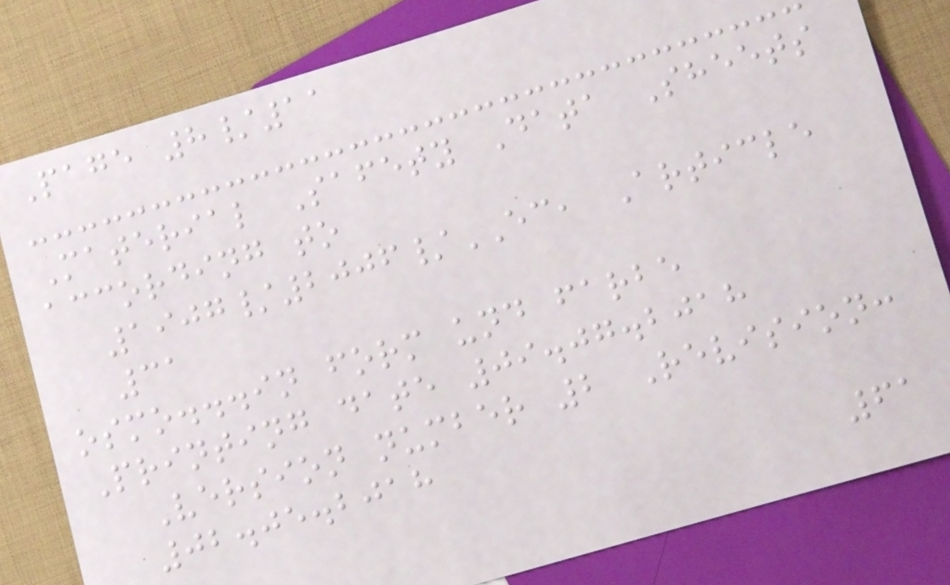Page 8/11
Material Safety Data Sheets
according to
1907/2006/EC, Article
31
osmo...in form und farbe
Printing date 09.07.2018
Version number 2 Revision:
02.05.2018
61
